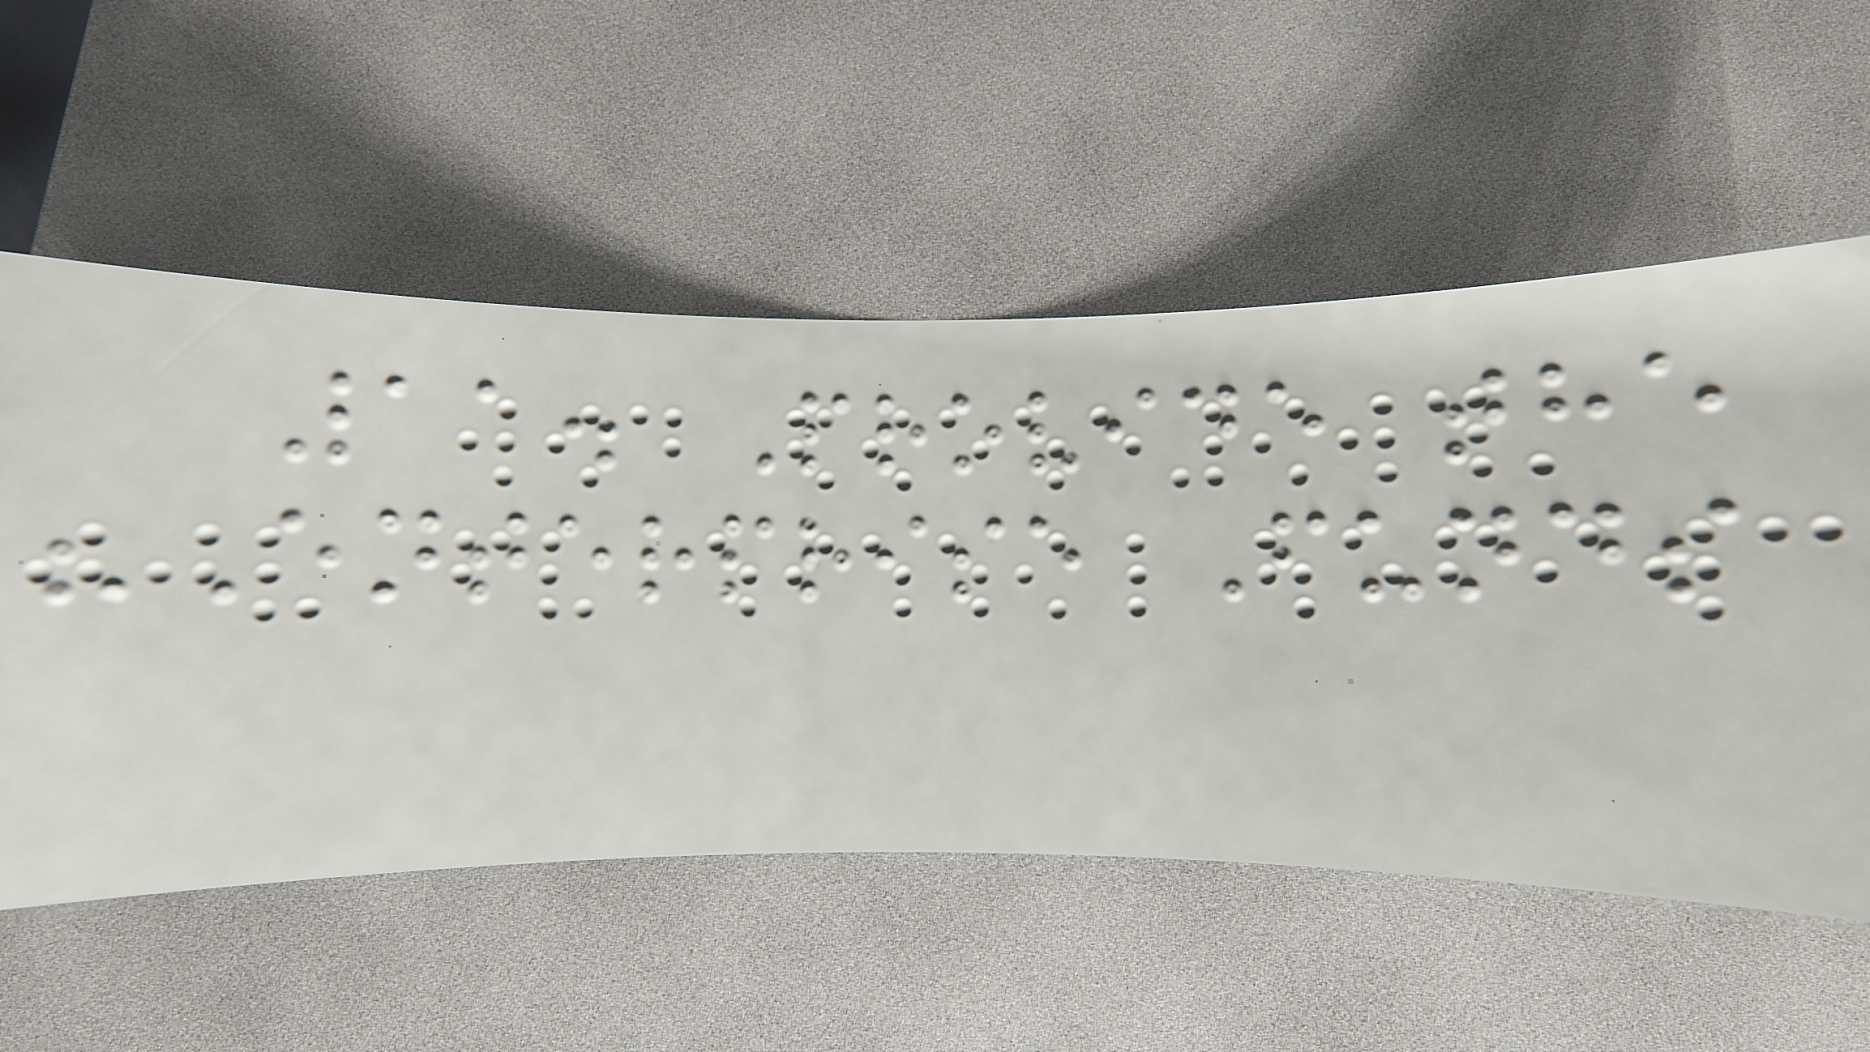11. Provide the
"Enterprise Funds
